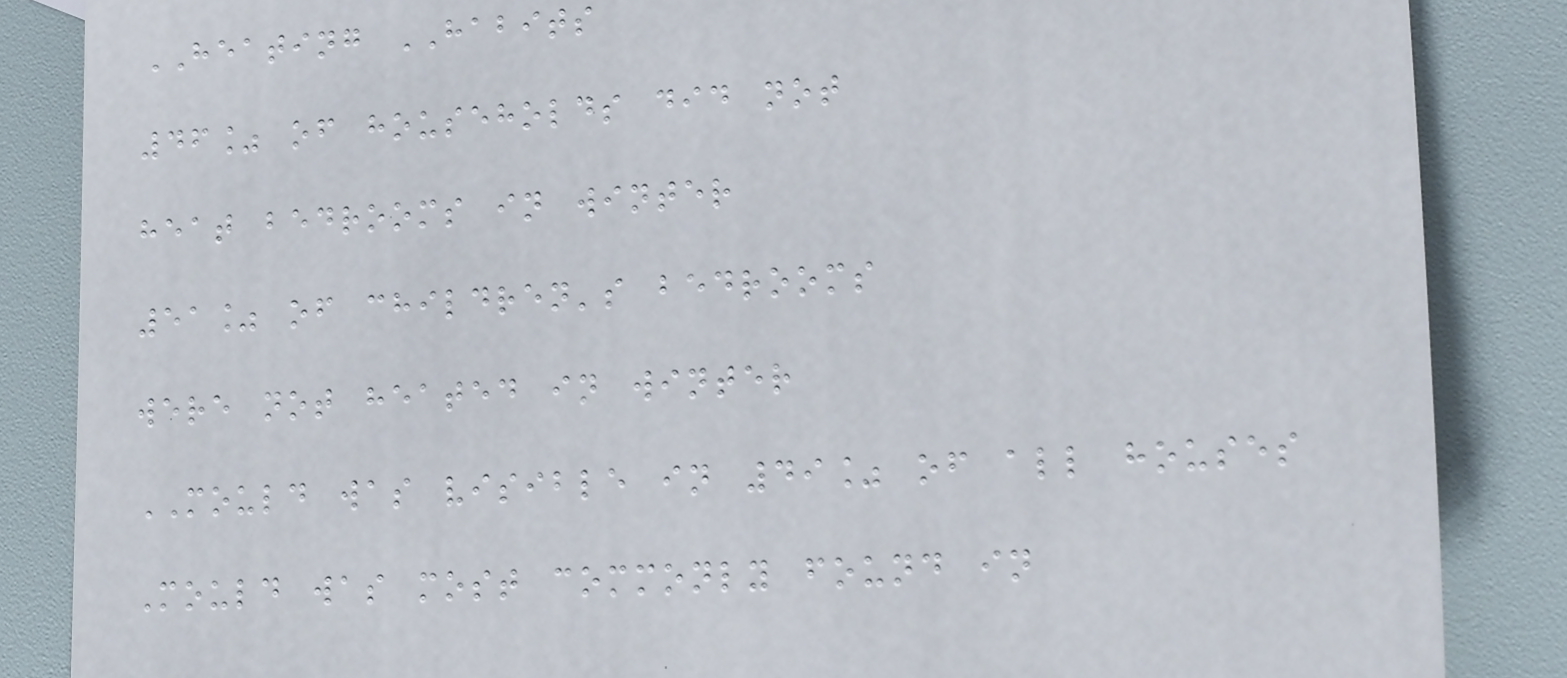HEATING HABITS
46% of households did not
heat bedrooms in winter
51% of children's bedrooms
were not heated in winter
MOULD was visible in 49% of all houses
Mould was most commonly found in
